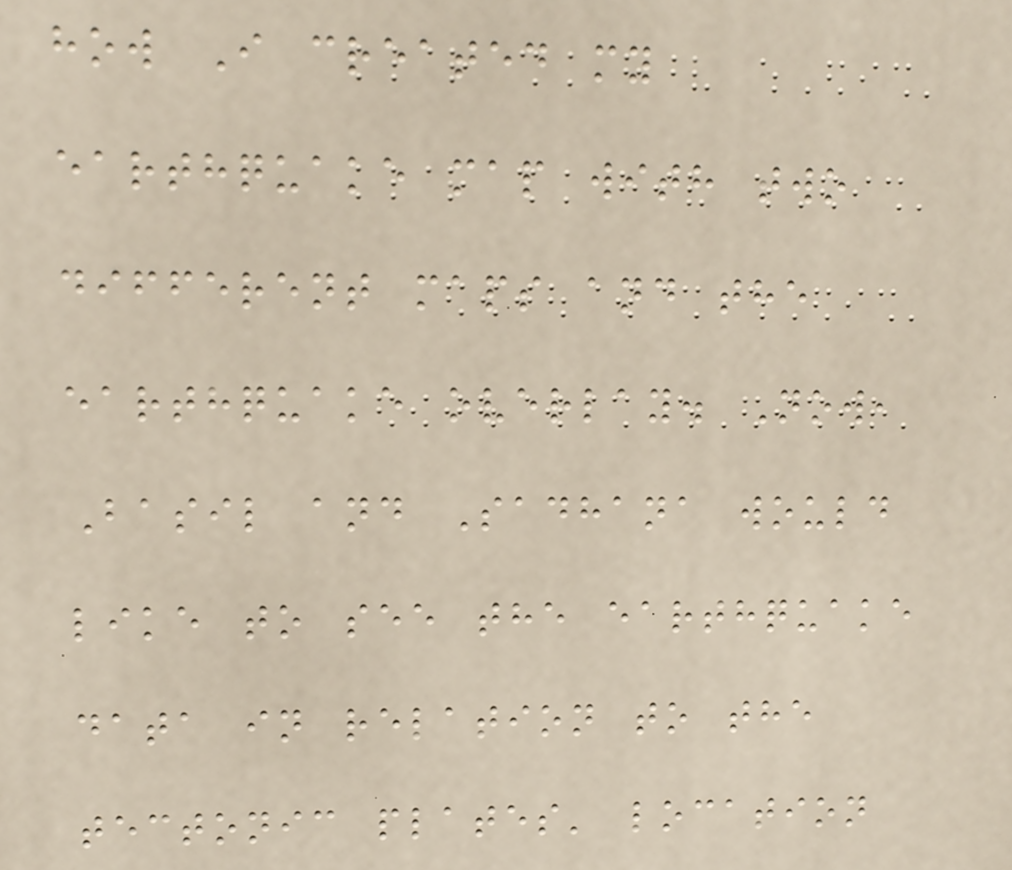how I created my
earthquake map with two
different maps and the
earthquake overlay. Now,
Basil and Sadhana would
like to see the earthquake
data in relation to the
tectonic plates' location
